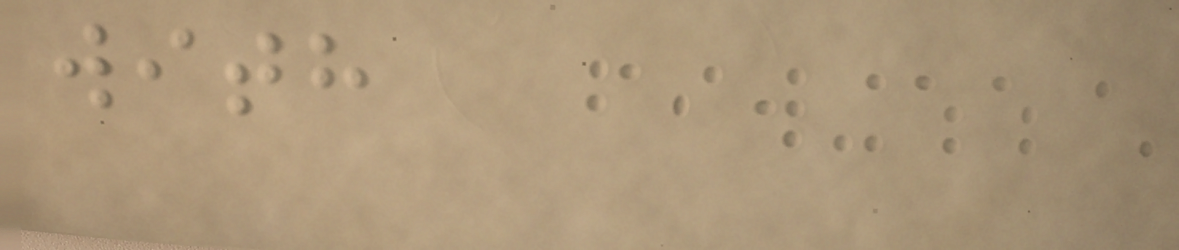with
